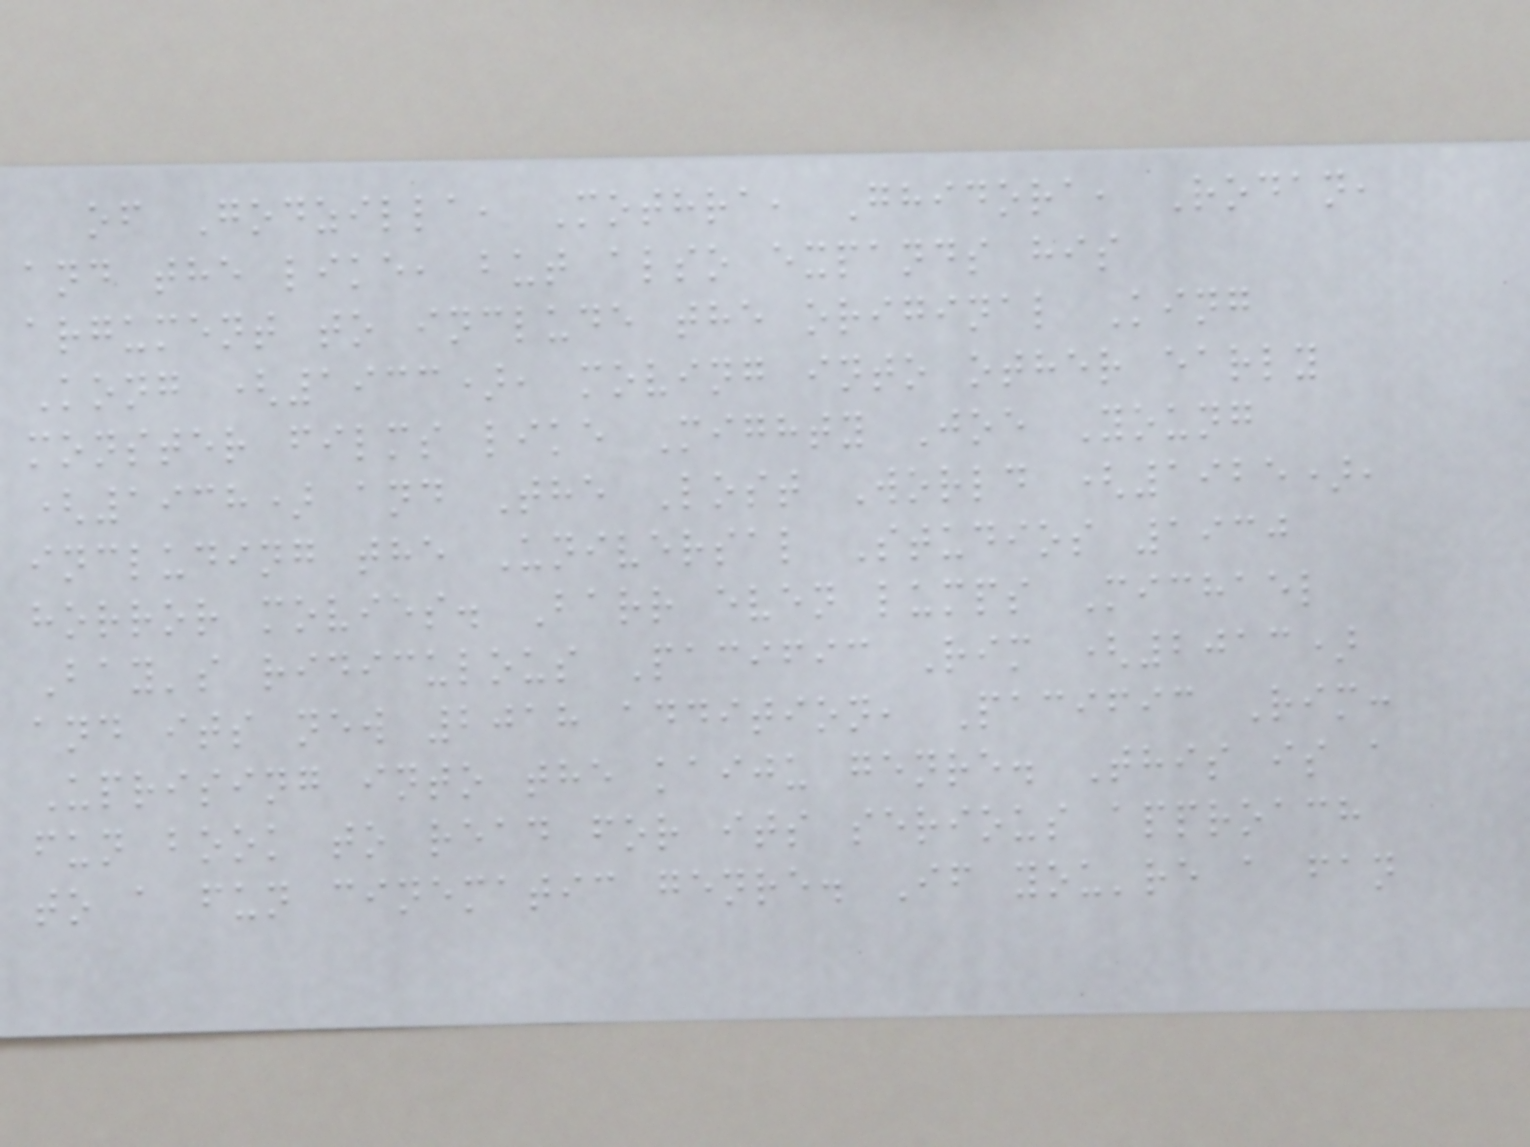of Godzilla, Mothra, Ghidora, Rodan,
and the like, but also expands his
argument to include the original King
Kong (1933), moving into other early
monster films like Mighty Joe Young
(1938) and The Lost World (1925),
including the Universal Studios 1930
horror movies. Barr even lumps Michael
Bay's ridiculous Pacific Rim (2013)
and its new 2018 addition, Pacific Rim:
Uprising into the kaiju genre. This is a
fun book to read for its serious approach
to a fun cinematic genre. If you're a fan
